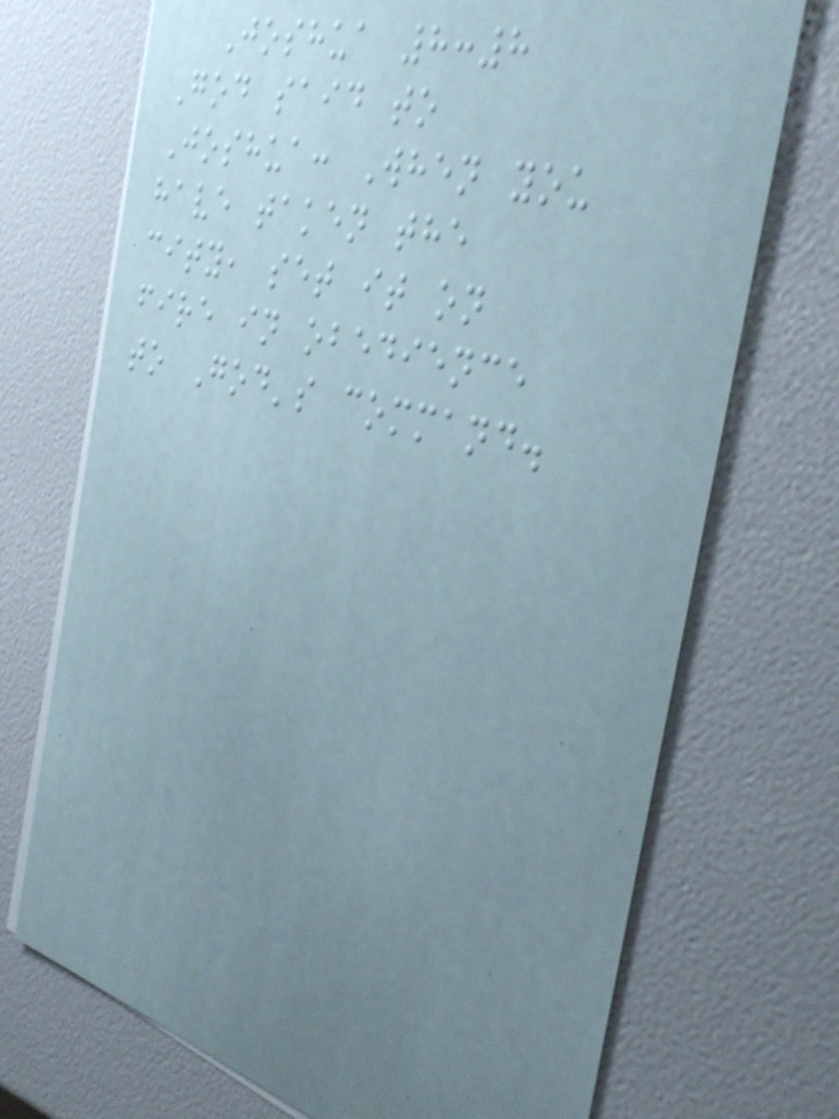Joshua 8:8
God said to
Joshua: When you
have taken the
city, set it on
fire in obedience
to God's command.
